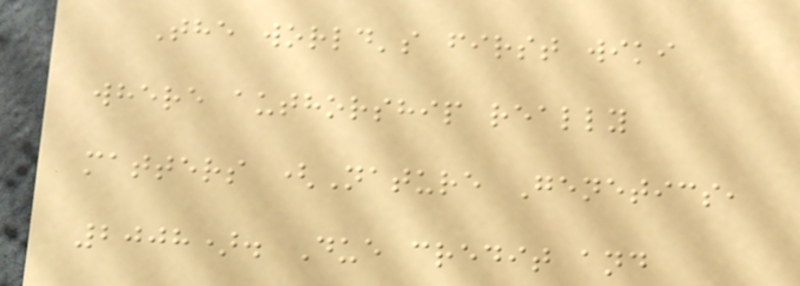The world's first wiki
where authorship really
matters (Nature Genetics,
2008). Due credit and
